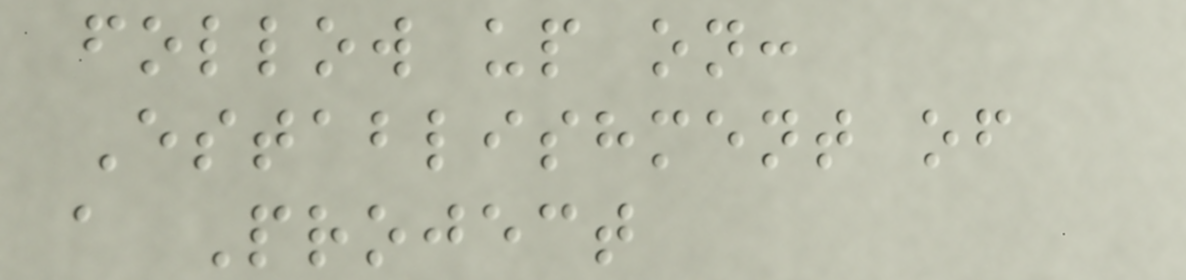follow up on:
Establishment of
a Project
